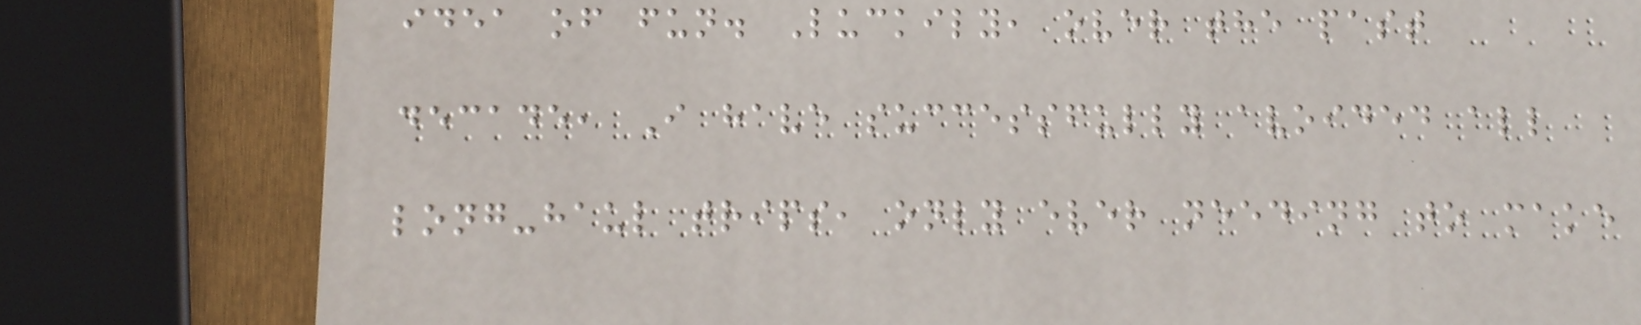idea of fun. Luckily, over the past
decade, I have successfully avoided all
long-haul trips, only ever needing to make
